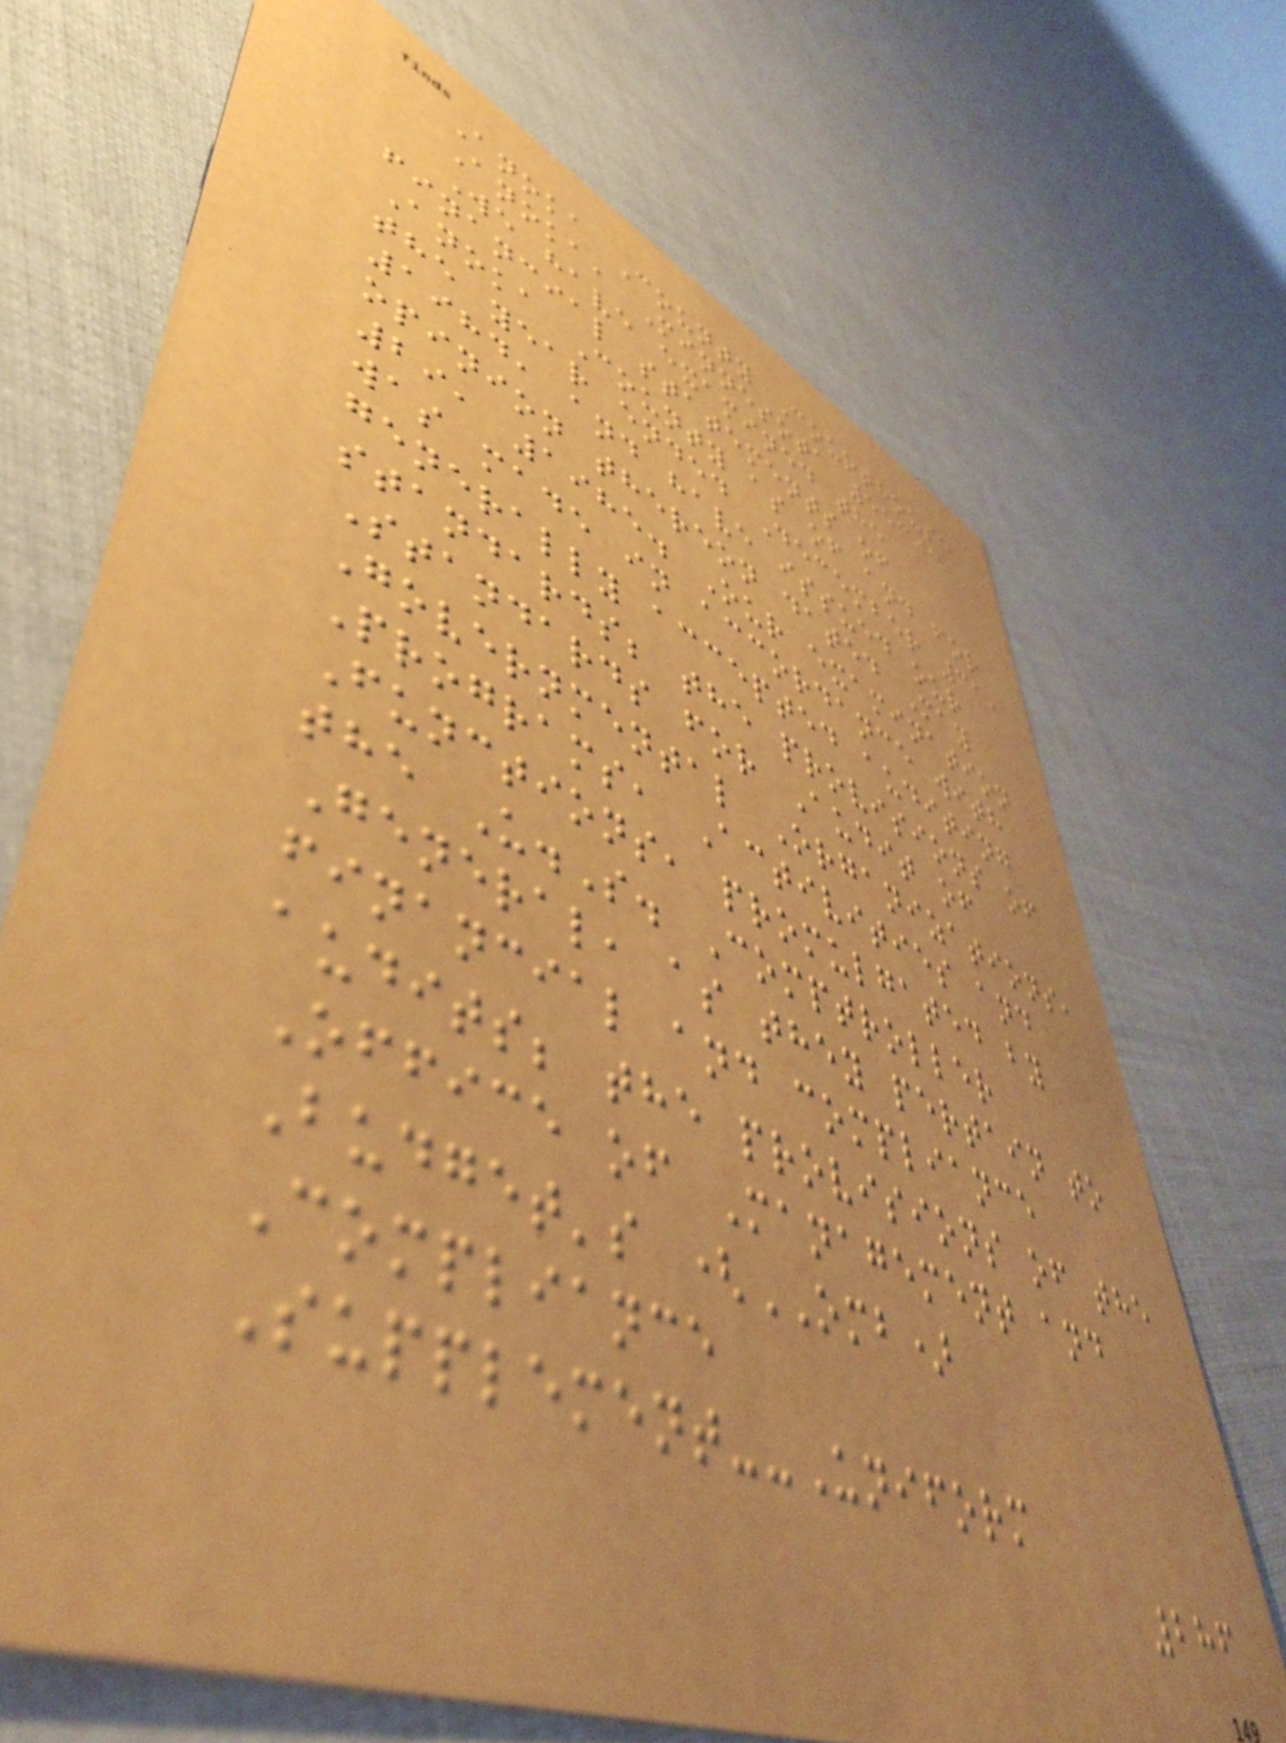Anoka County Courthouse
Anoka, Minnesota 55303
We have examined the
financial statements of
Anoka County as of and for
the year ended December 31,
1984, and have issued our
opinion thereon dated May
29, 1985. Our examination
was made in accordance with
generally accepted auditing
standards; the provisions of
Standards for Audit of
Governmental Organizations,
Programs, Activities and
Functions, promulgated by
the U.S. Comptroller
General, as they pertain to
financial and compliance
audits; the provisions of the
Office of Management and
Budget's (OMB)
Compliance
Supplement--Uniform
286
